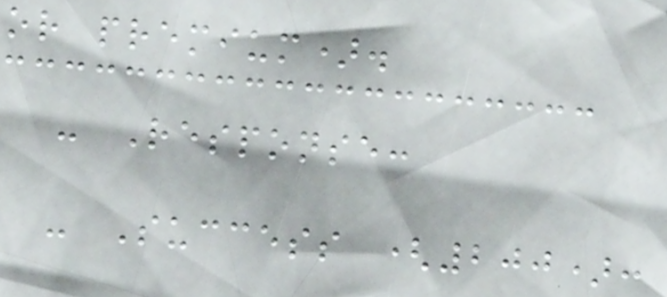or premium).
- Response:
- Success (200):
